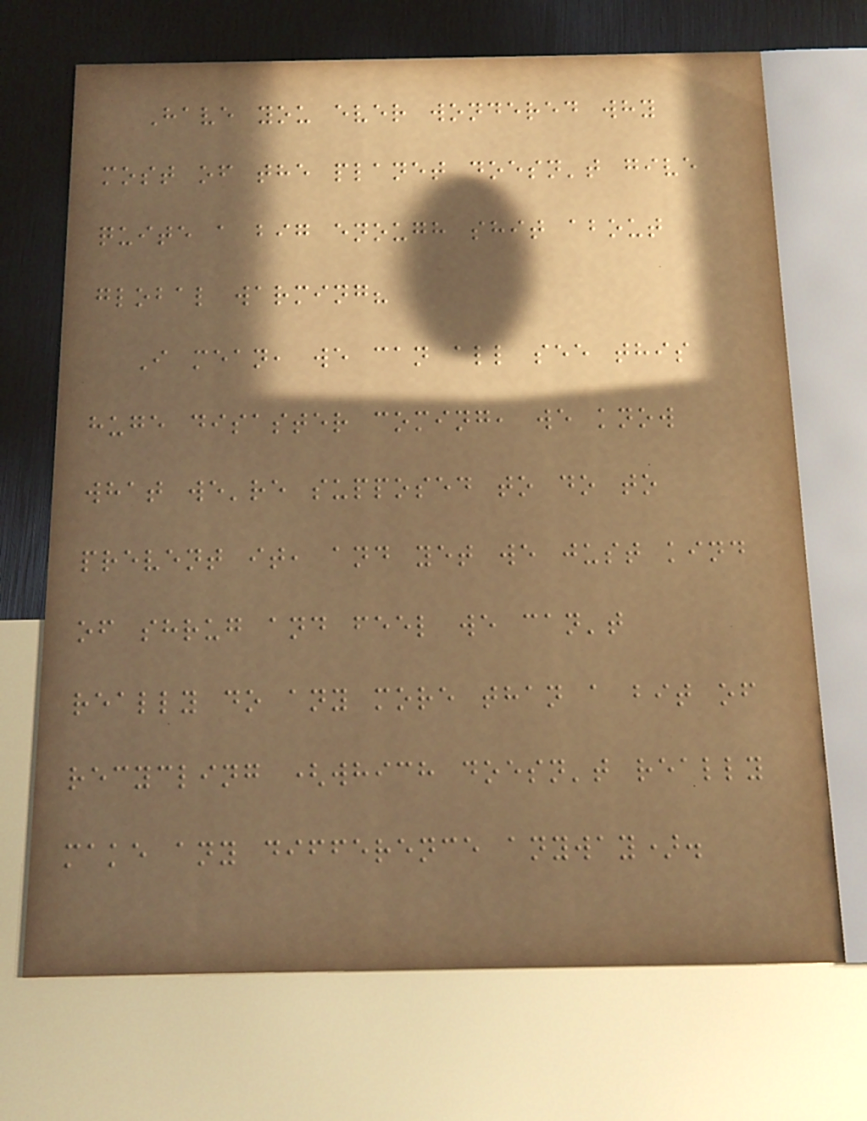Have you ever wondered why
most of the planet doesn't give
quite a big enough shit about
global warming?
I mean, we can all see this
huge disaster coming, we know
what we're supposed to do to
prevent it, and yet we just kind
of shrug and feel we can't
really do any more than a bit of
recycling (which doesn't really
make any difference anyway).
